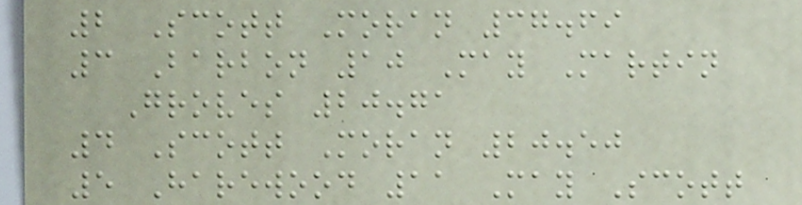2 Scott Moran 37.69
3 Barbon 10 May Martin
Groves 20.71
4 Scott Moran 20.50
5 Harewood 11 May Scott
